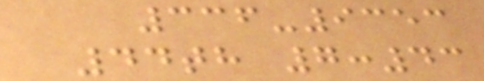336-9353
44th 7:43
